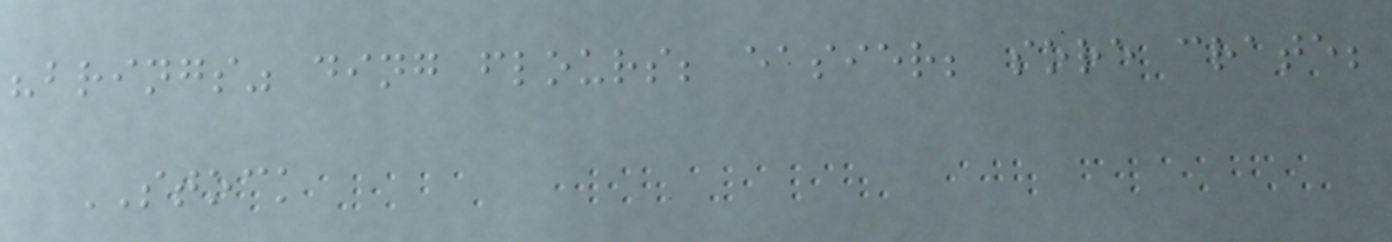"brings" ding flours; easier; sore crate;
STOCK
